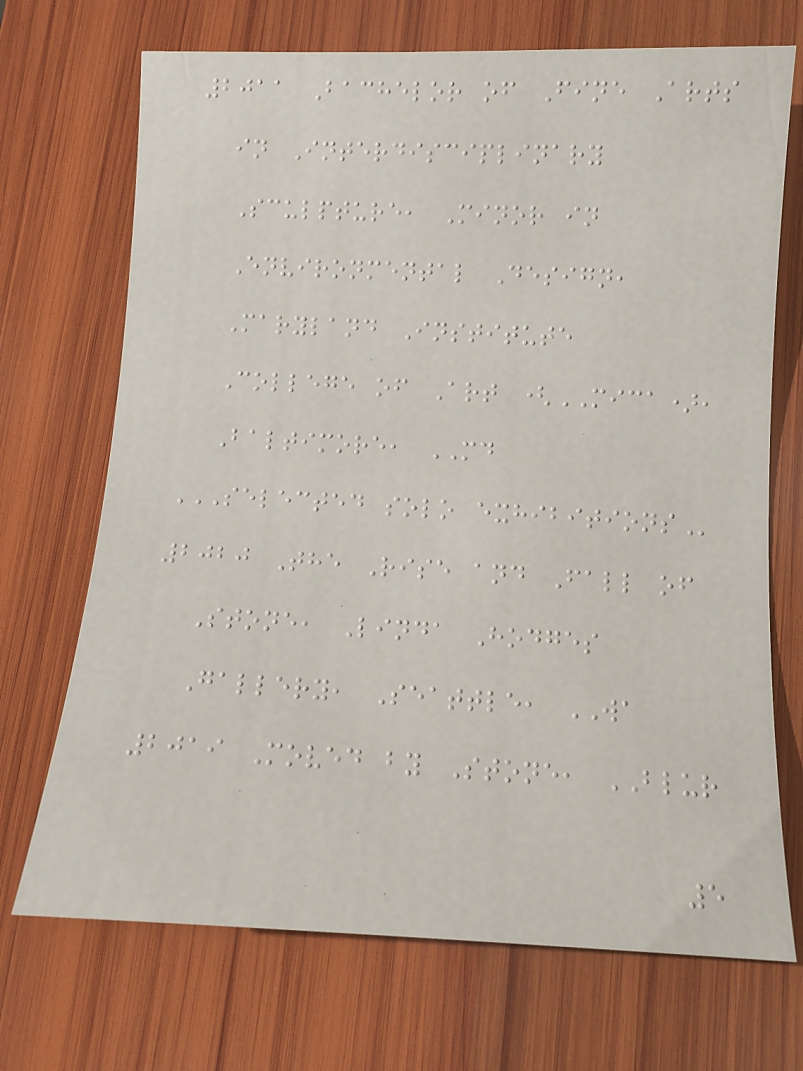2011 Bachelor of Fine Arts
in Interdisciplinary
Sculpture, Minor in
Environmental Design,
Maryland Institute
College of Art (MICA),
Baltimore, MD
SELECTED SOLO EXHIBITIONS
2020 The Rise and Fall of
Stone, Linda Hodges
Gallery, Seattle, WA
2019 Moved by Stone, BLUR
5
